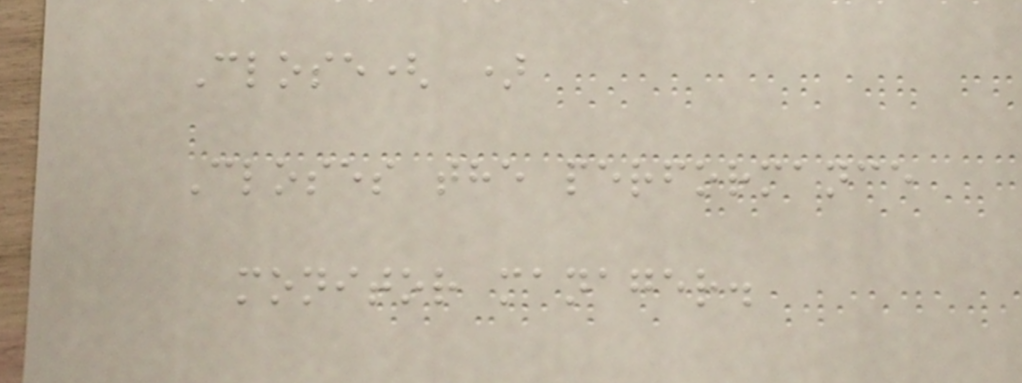Close( )
Closes the performance
monitor manager.
